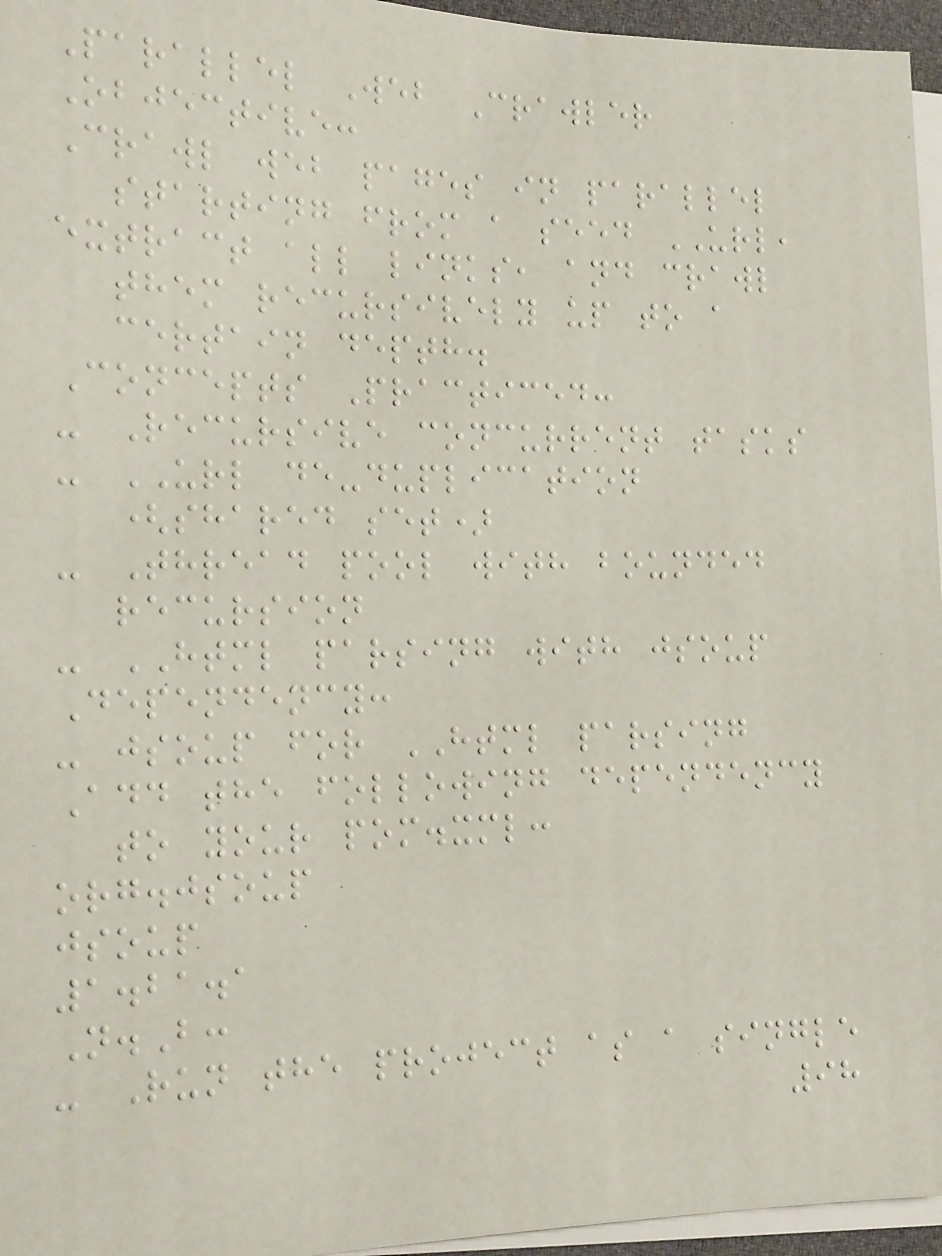Parallel Web Crawler
Objective:
Crawl web pages in parallel
starting from a seed URL,
extract all links, and crawl
them recursively up to a
certain depth.
Concepts Practiced:
- Recursive concurrent tasks
- URL de-duplication
(shared set)
- Thread pool with bounded
recursion
- HTML parsing with jsoup
Dependency:
- jsoup for HTML parsing
Add the following dependency
to your pom.xml:
org.jsoup
jsoup
1.21.1
N.B:
- Run the project as a single
98
